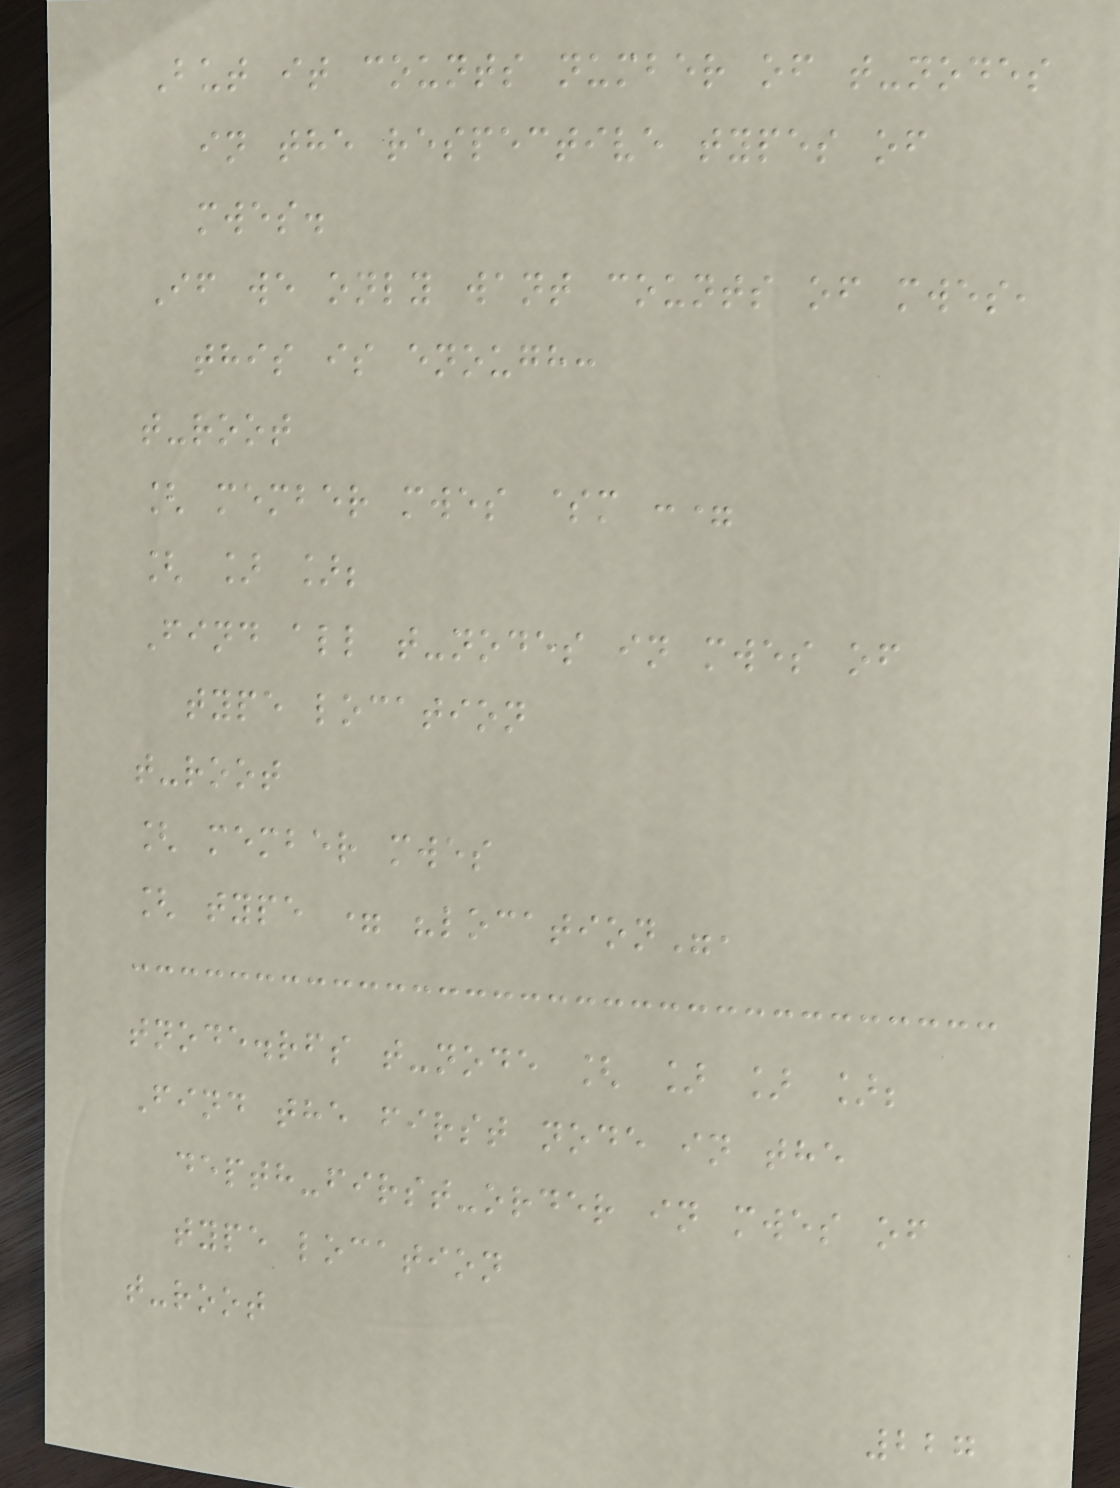But it counts number of t-nodes
in the respective types of
mwes.
If we only want counts of mwes,
this is enough:
t-root
[ member mwes $m :=
[ ] ];
Find all t-nodes in mwes of
type location
t-root
[ member mwes
[ type = "location",
tnode.rfs t-node [ ] ] ];
Find the first node in the
depth-first-order in mwes of
type location
t-root
227
